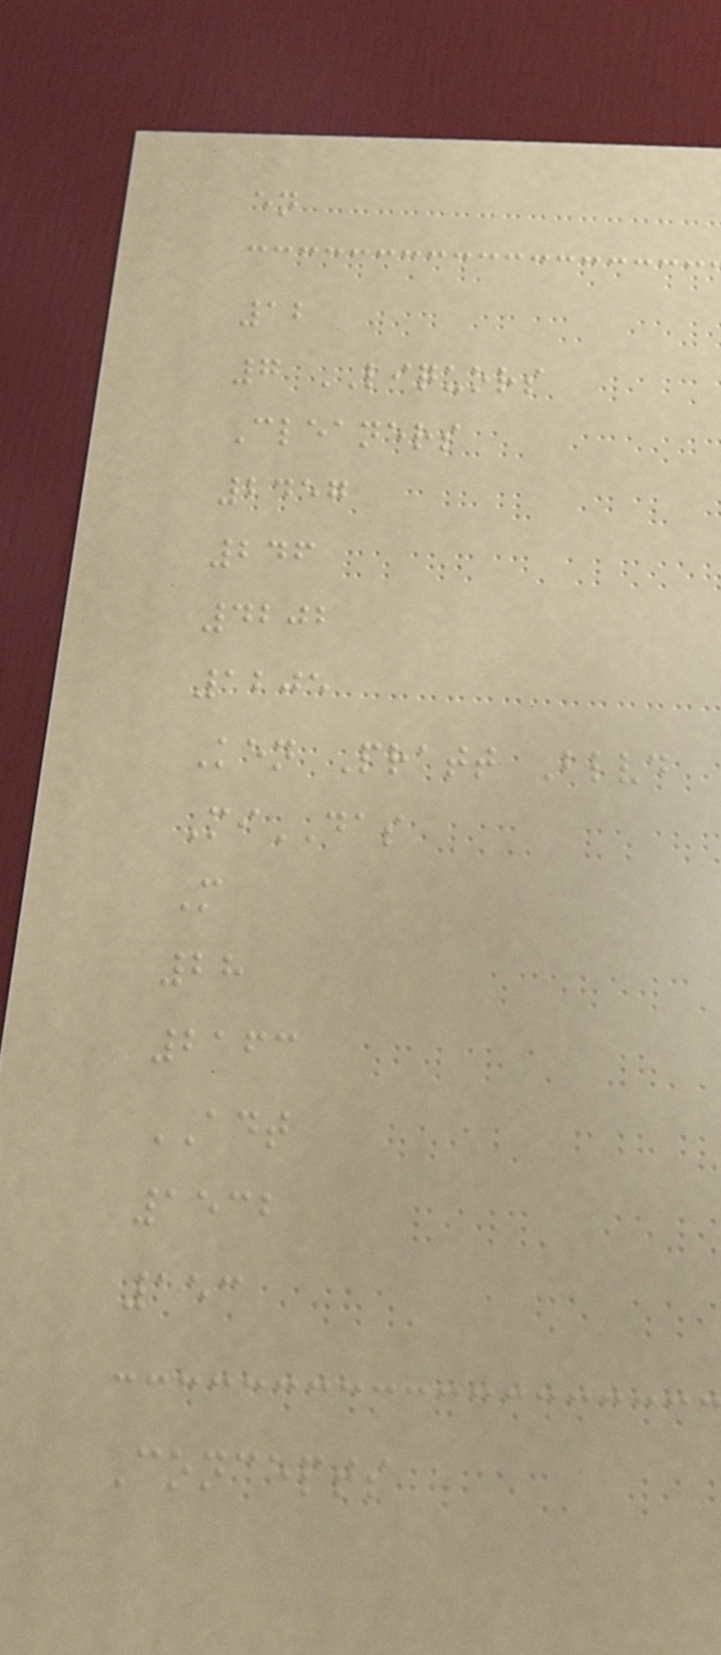en
12
7 LIQUORS
Cleaners
2457
246
4202
1205
Ken Pratt Blvd
MiDAS
M
28
2163
ADT
1532
153
Concepts
